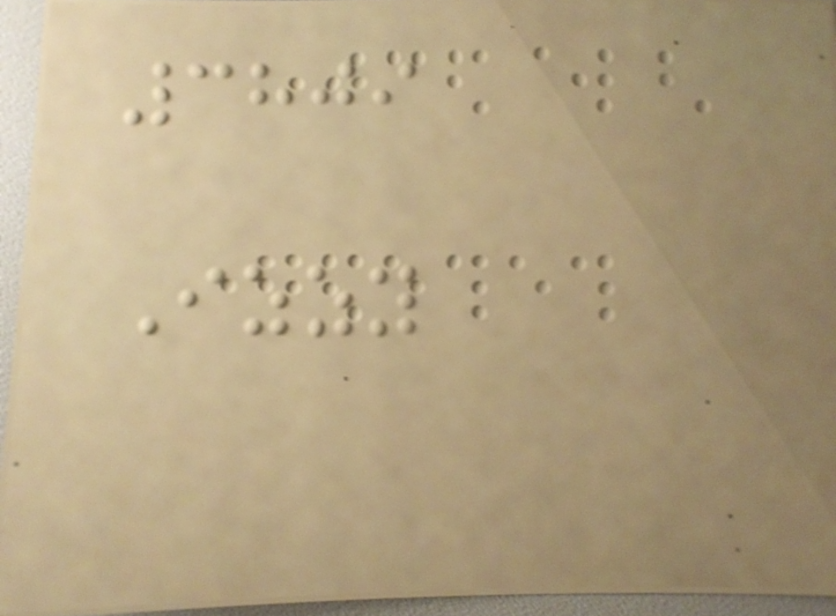3809
Izzy
